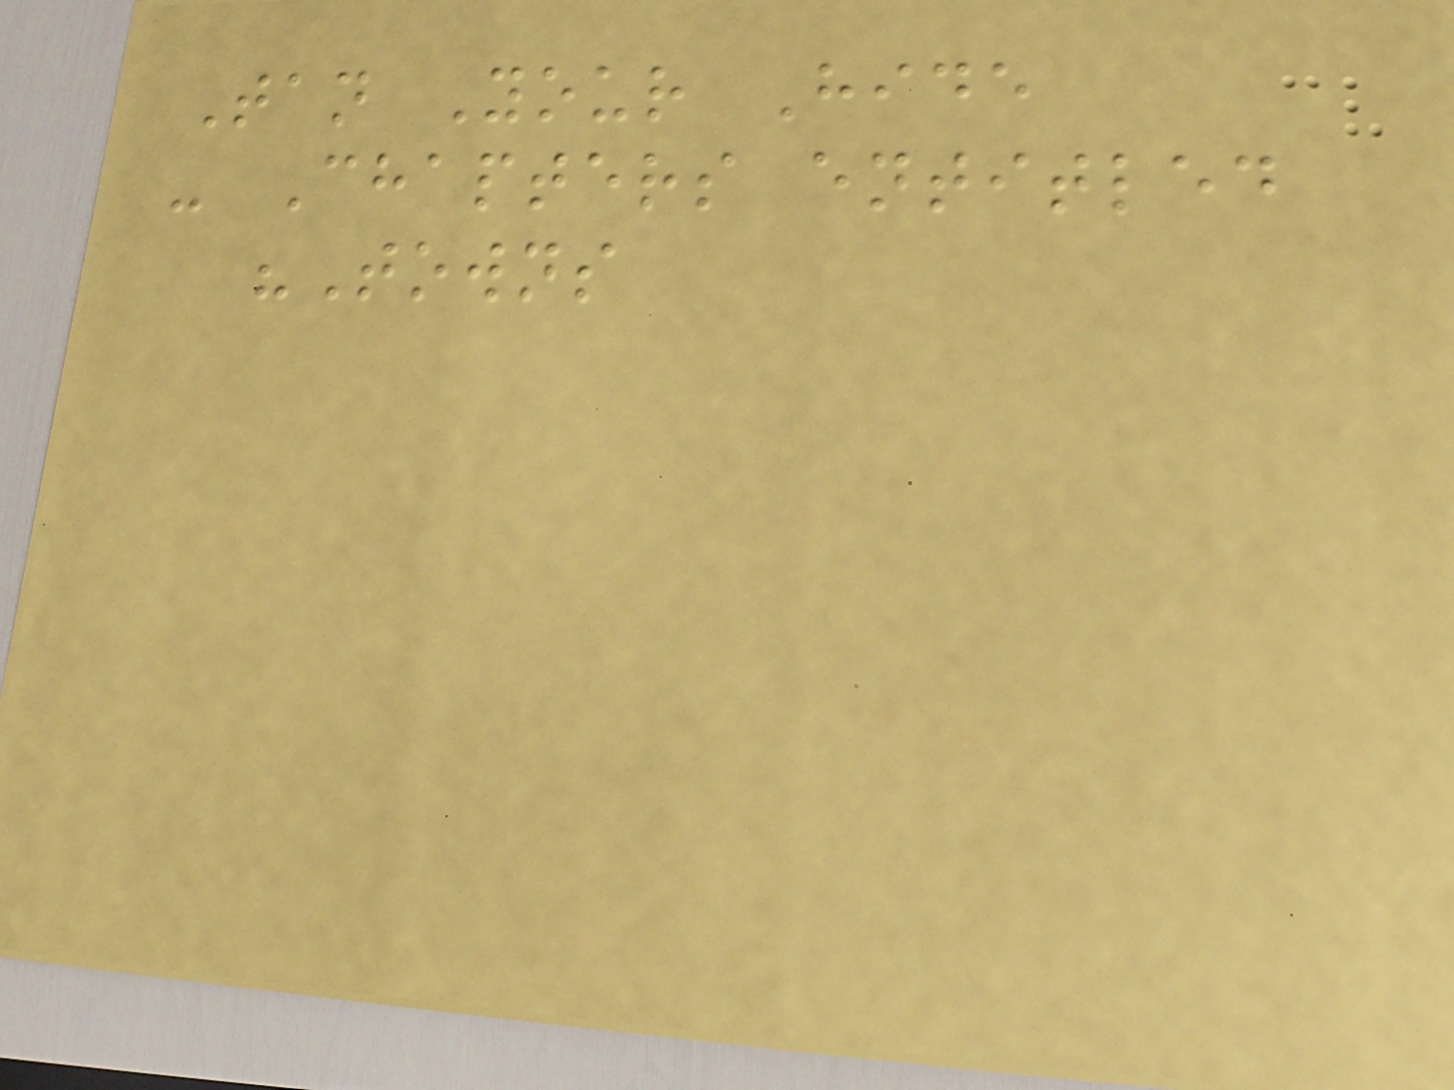Tan Your Hide
- Chapters entitled
"Towns
